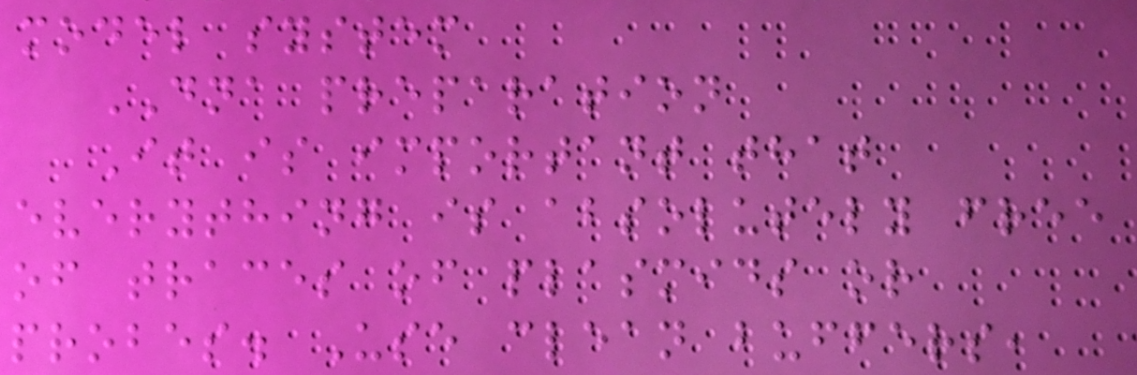model system
DNA preparation
It is important that
everything is absolutely free
of traces of plasmids or
probes. Use clean buffers,
